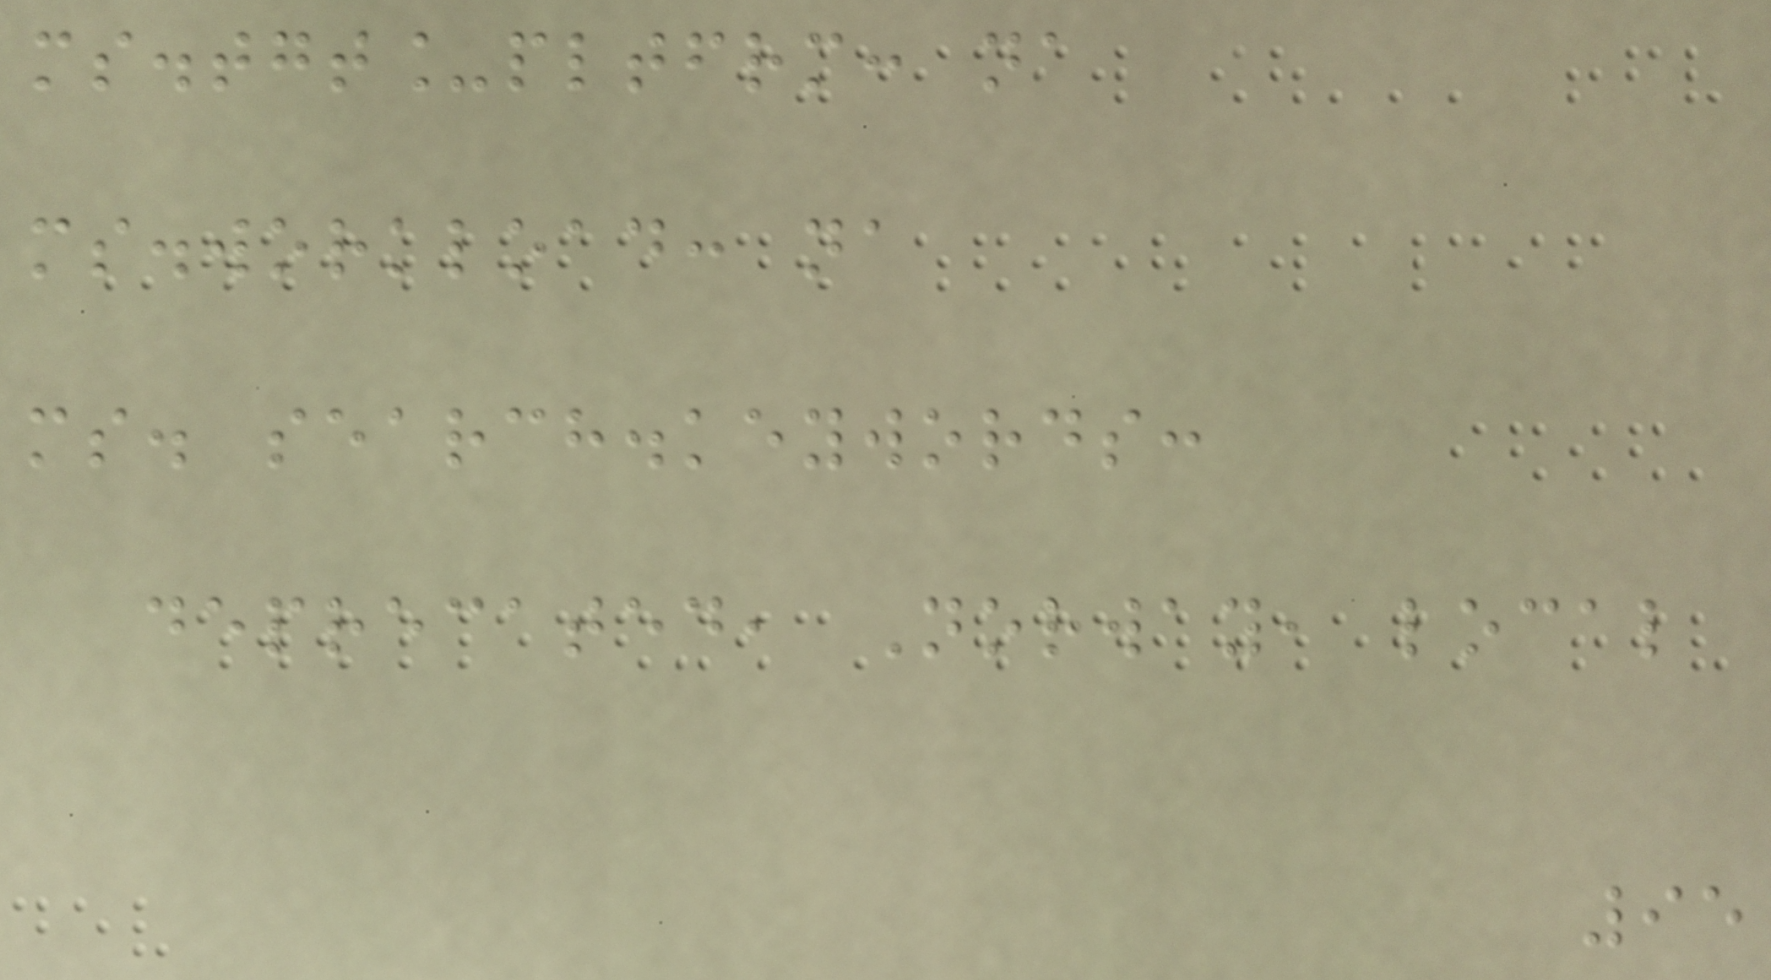ms.tgt_pltfrm: na
ms.workload: na
ms. search.keywords:
deprecated, Norway, local
95
